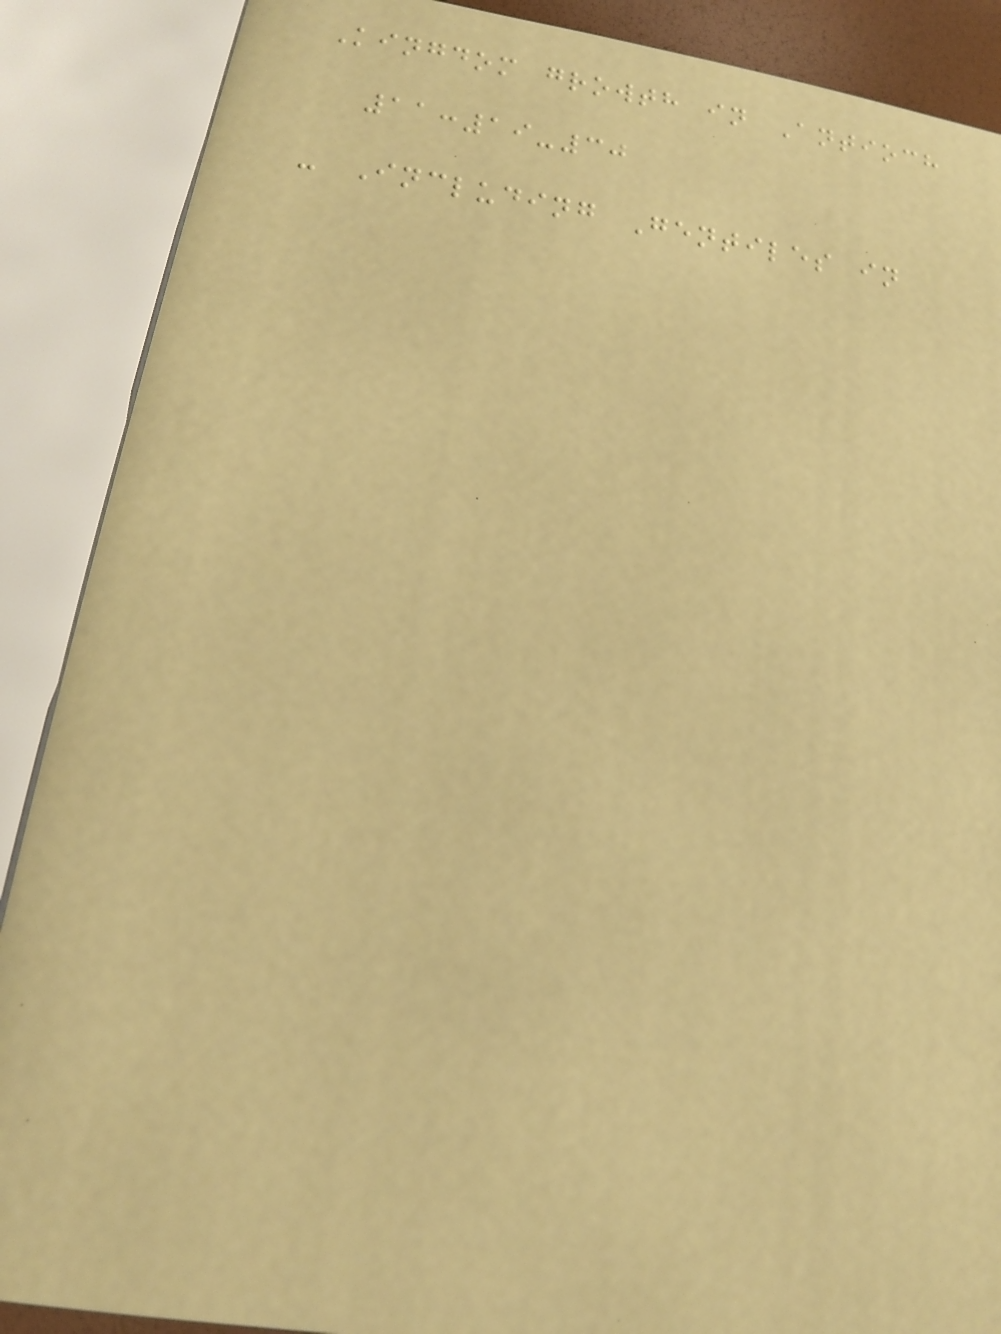Kingdom growth in Antioch
11:19-30
- Including Gentiles in
